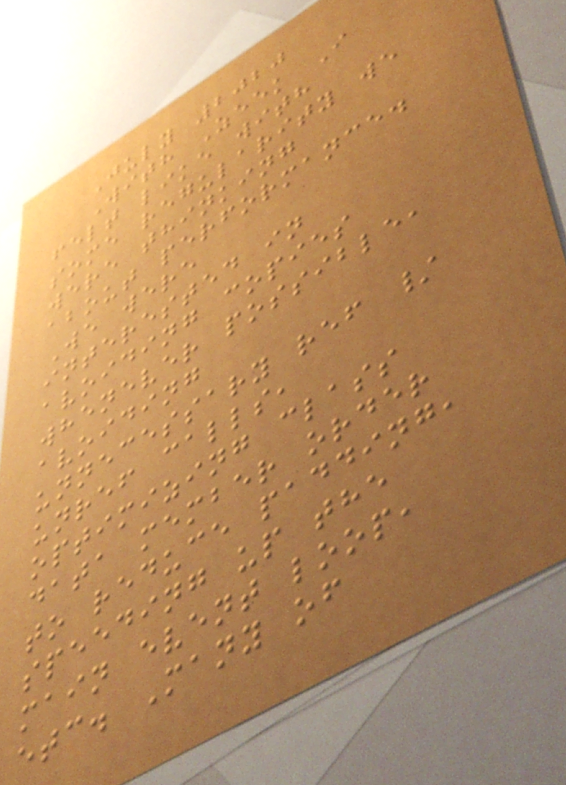July 2020
With Zeek I
felt like with
some regularity we
were thinking
about performance.
We were
interested in
avoiding copies
whenever possible,
avoiding
unnecessary ref /
unref calls,
optimizing class
data member order
to reduce padding,
speeding up the
main event loop,
etc. Many of
